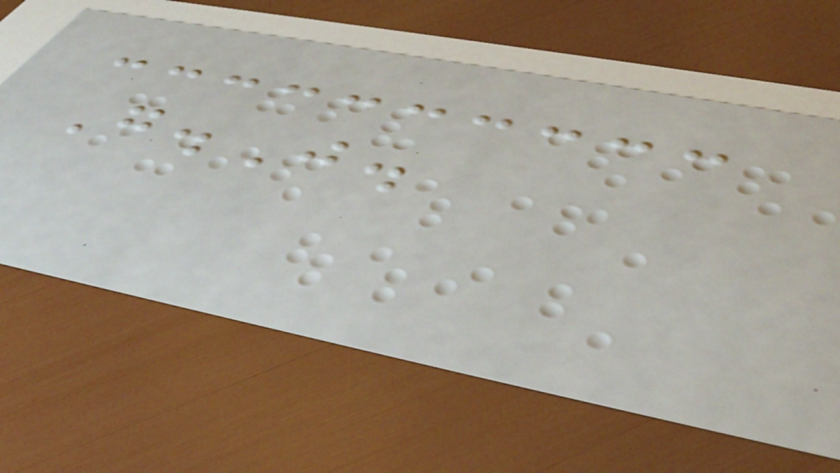G.J.
